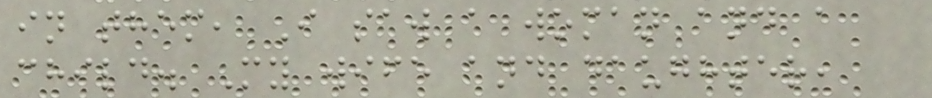in them, I saw a woman and a
child. My wife and daughter,
